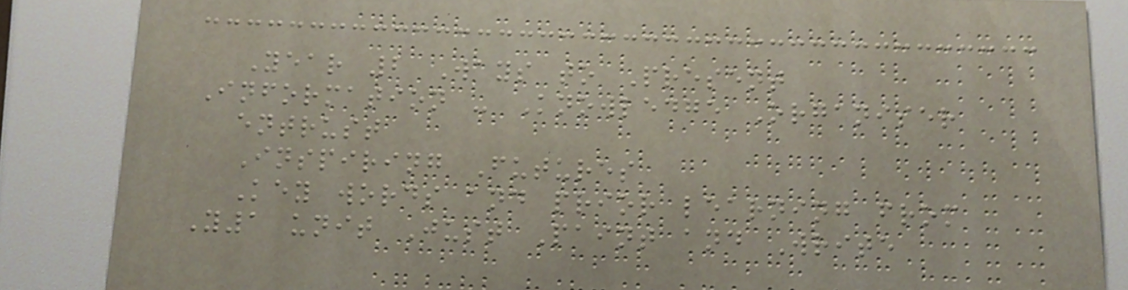Year 2 Ways to Present
Information - Knowledge Organiser
entrust
Inspiring Futures
Key words and prior learning from
Y1 unit Just Paint and Write
